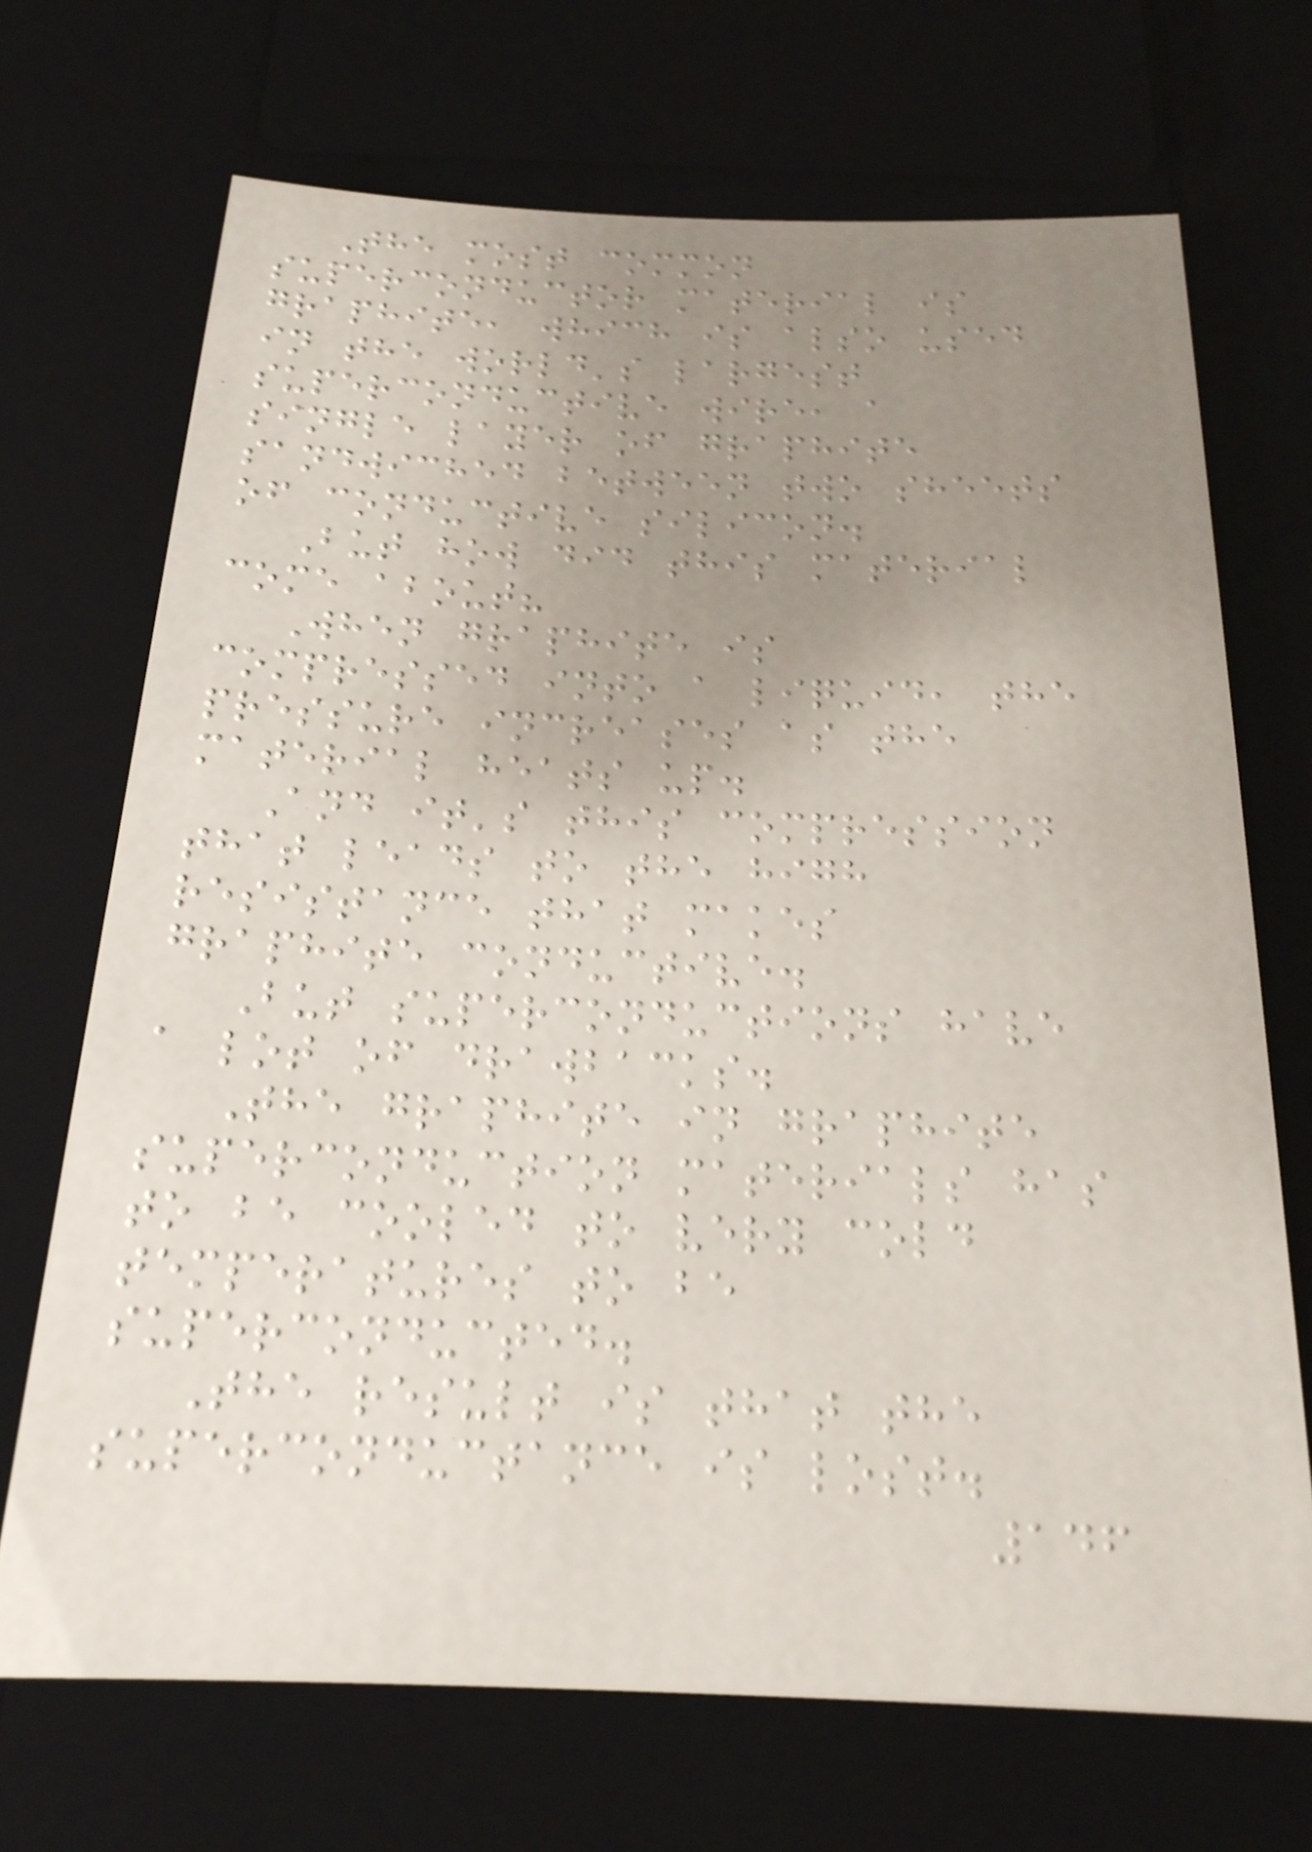The most common
superconductor material is
graphite, which is also used
in the world's largest
superconductive wire, a
single layer of graphite
sandwiched between two sheets
of conductive silicon.
But how did this material
come about?
When graphite is
compressed into a liquid, the
pressure increases as the
material heats up.
And it's this compression
that leads to the high
resistance that makes
graphite conductive.
But superconductions have
a lot of drawbacks.
The graphite in graphite
superconduction materials has
to be cooled to very cold
temperatures to be
superconducted.
The result is that the
superconductance is lost.
146
